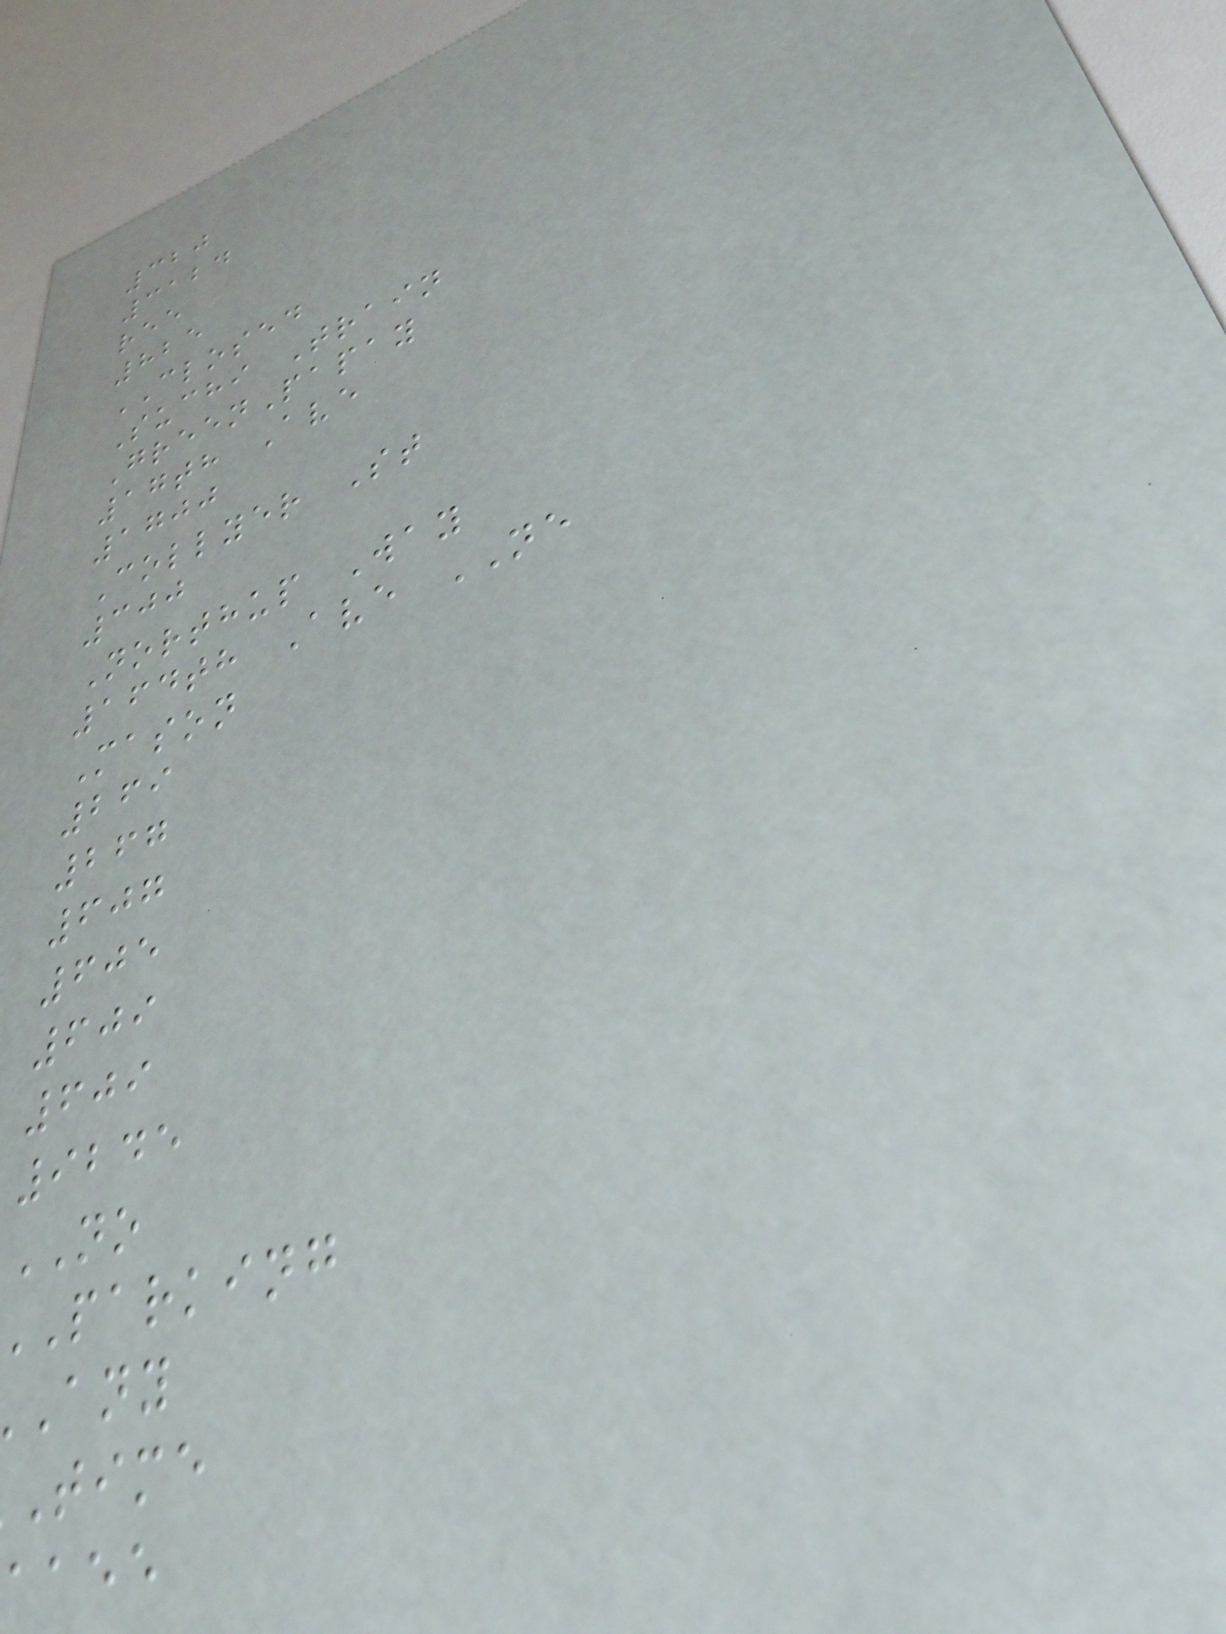320
3124
ree
825
CLOSED
Suchi Train
GreenPapay
17th Ave
1700
Collyer St
300
Northup Way
164th Ave NE
Mason
269
267
607
605
609
609
9245
NO
parking
time
aaee
